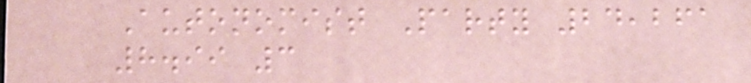Autonomist Party 24,261
8.99 3
